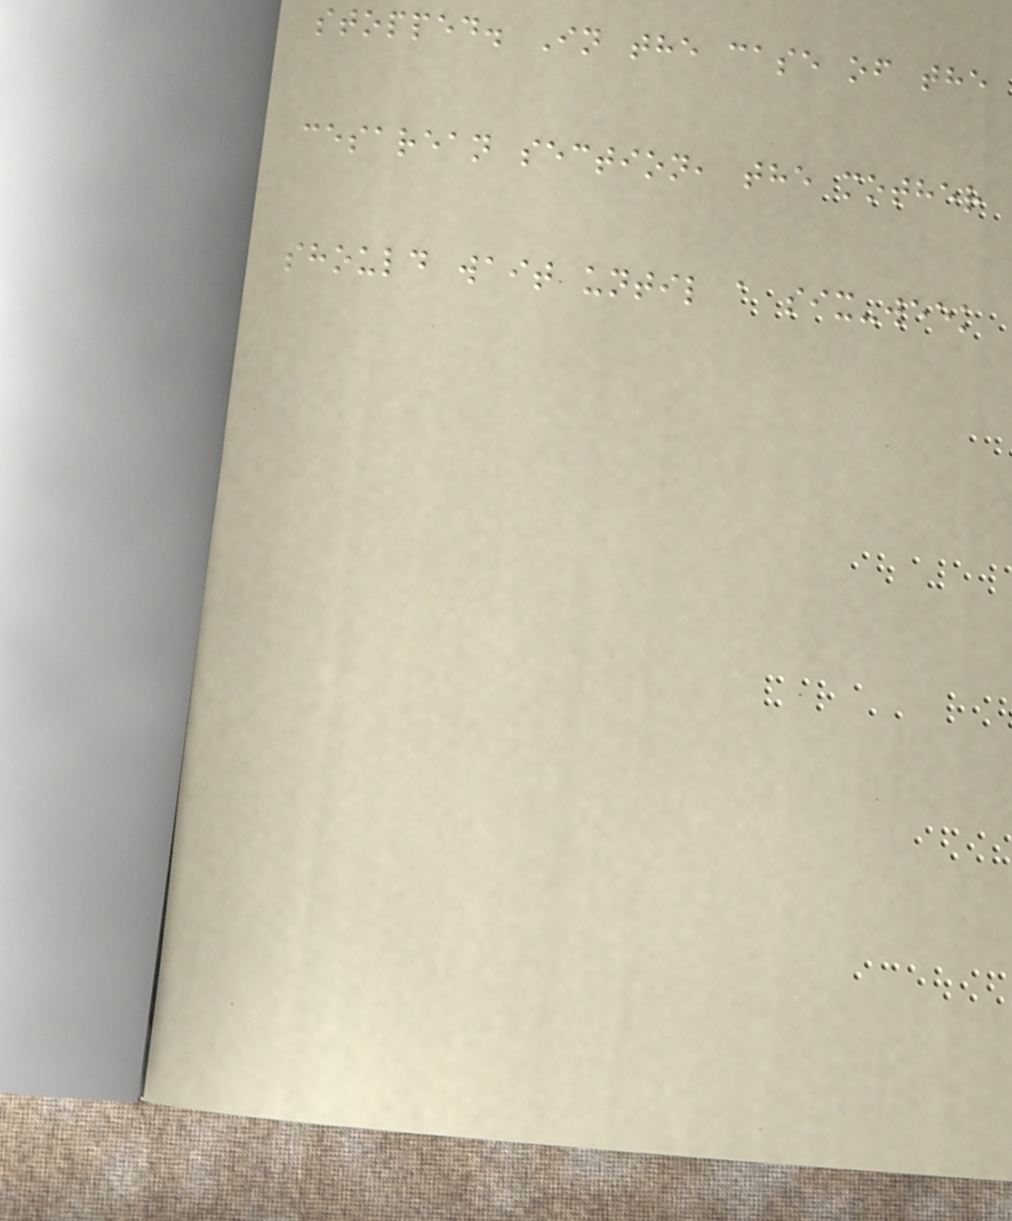stopped. In the case of the
cesarean section, the mother
should wait until a six-week
